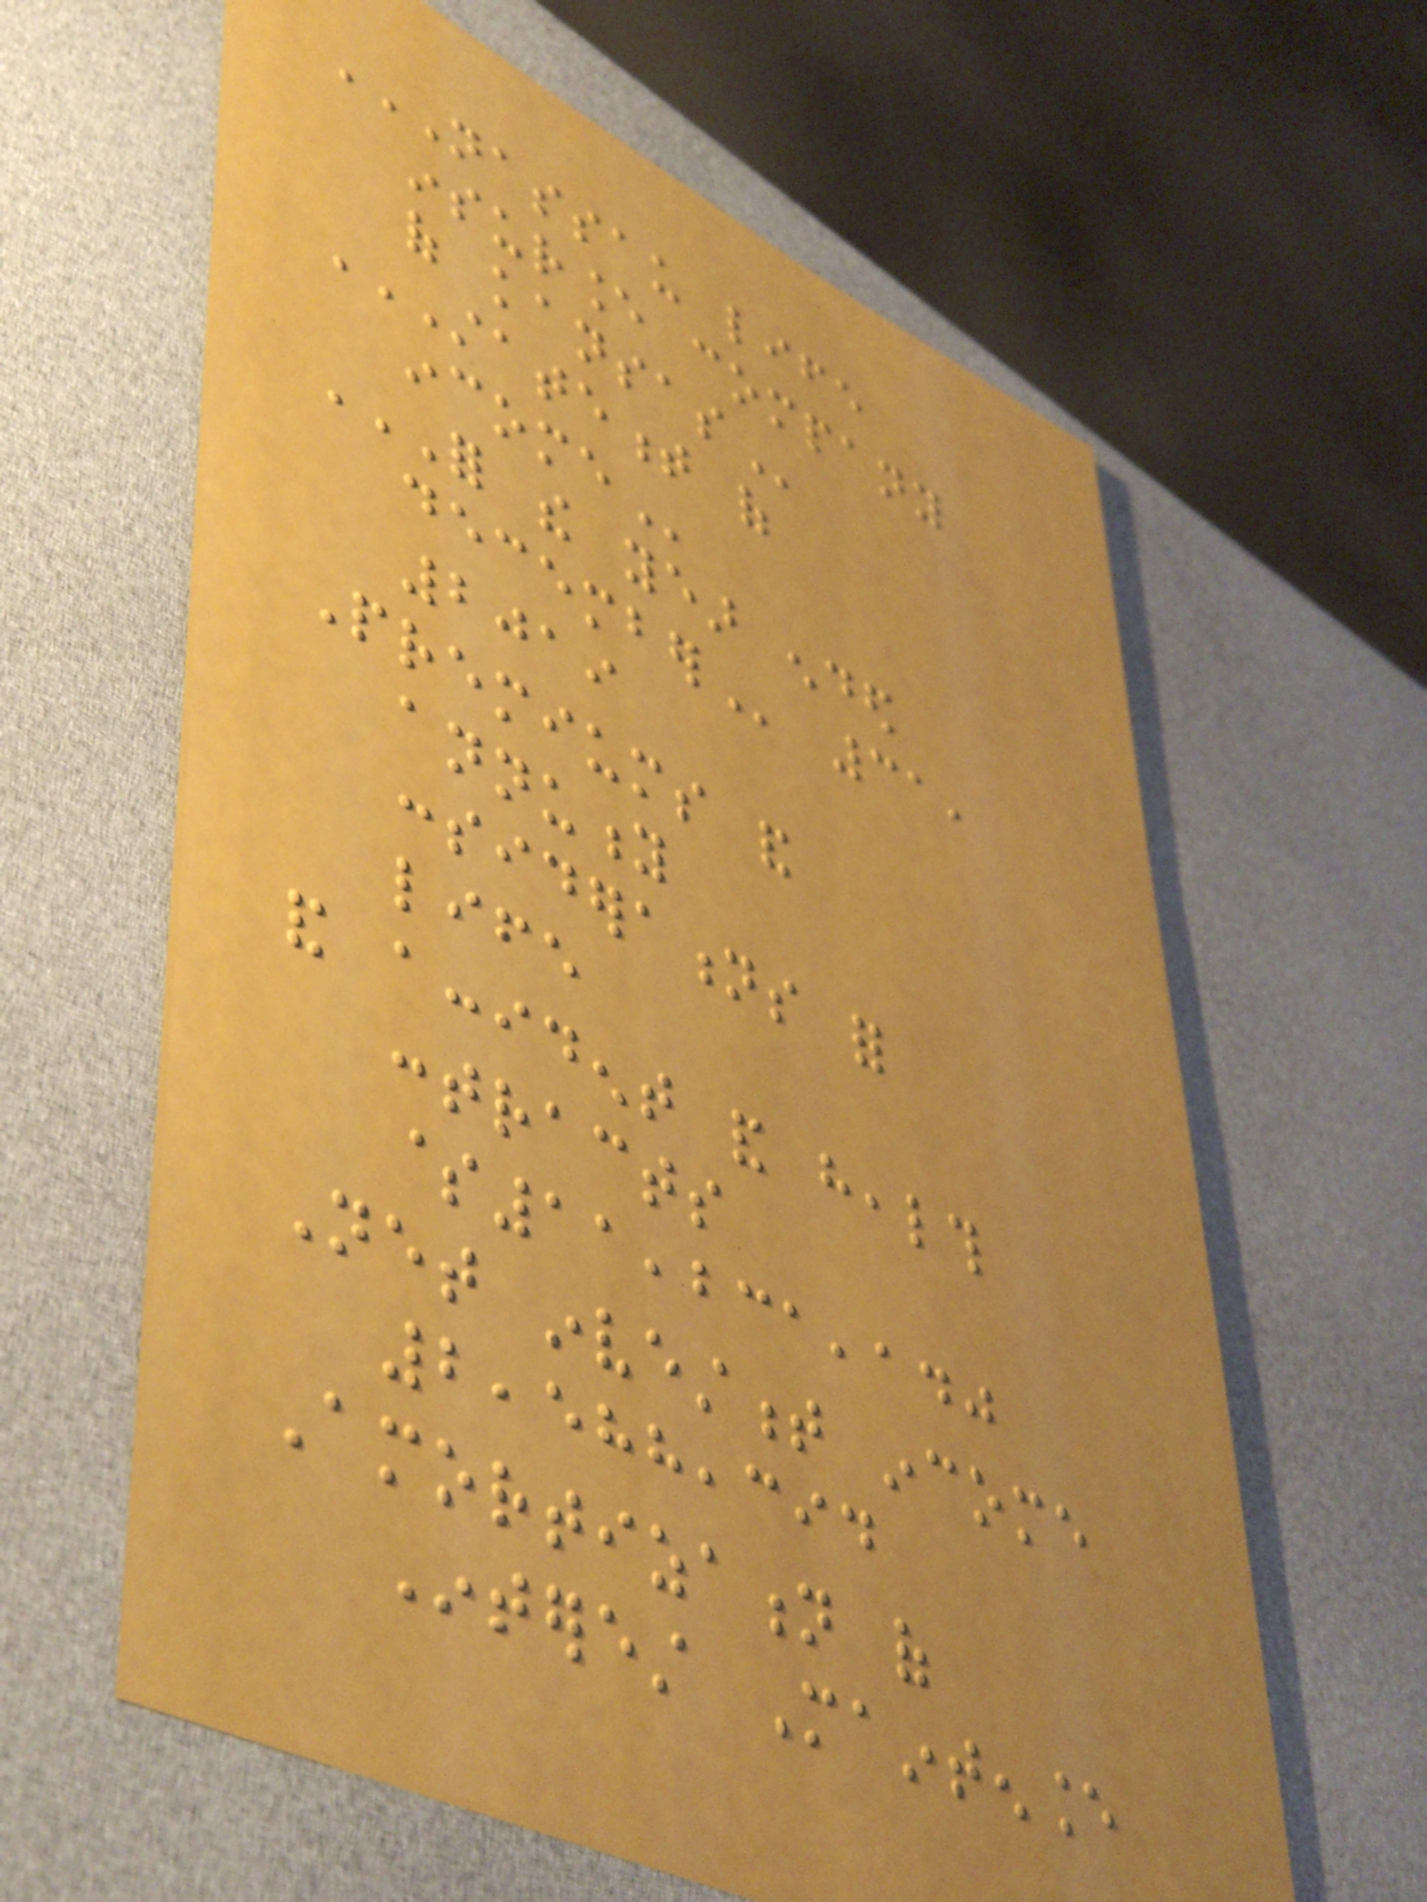NASSAU LIFE
INSURANCE COMPANY
OF KANSAS
STATEMENT OF
INCOME
FOR THE YEAR ENDED
DECEMBER 31,
2019
Premiums and
annuity
considerations for
life
and accident and health
contracts
$11,231,140
Net investment income
2,588,394
Amortization of
Interest Maintenance
